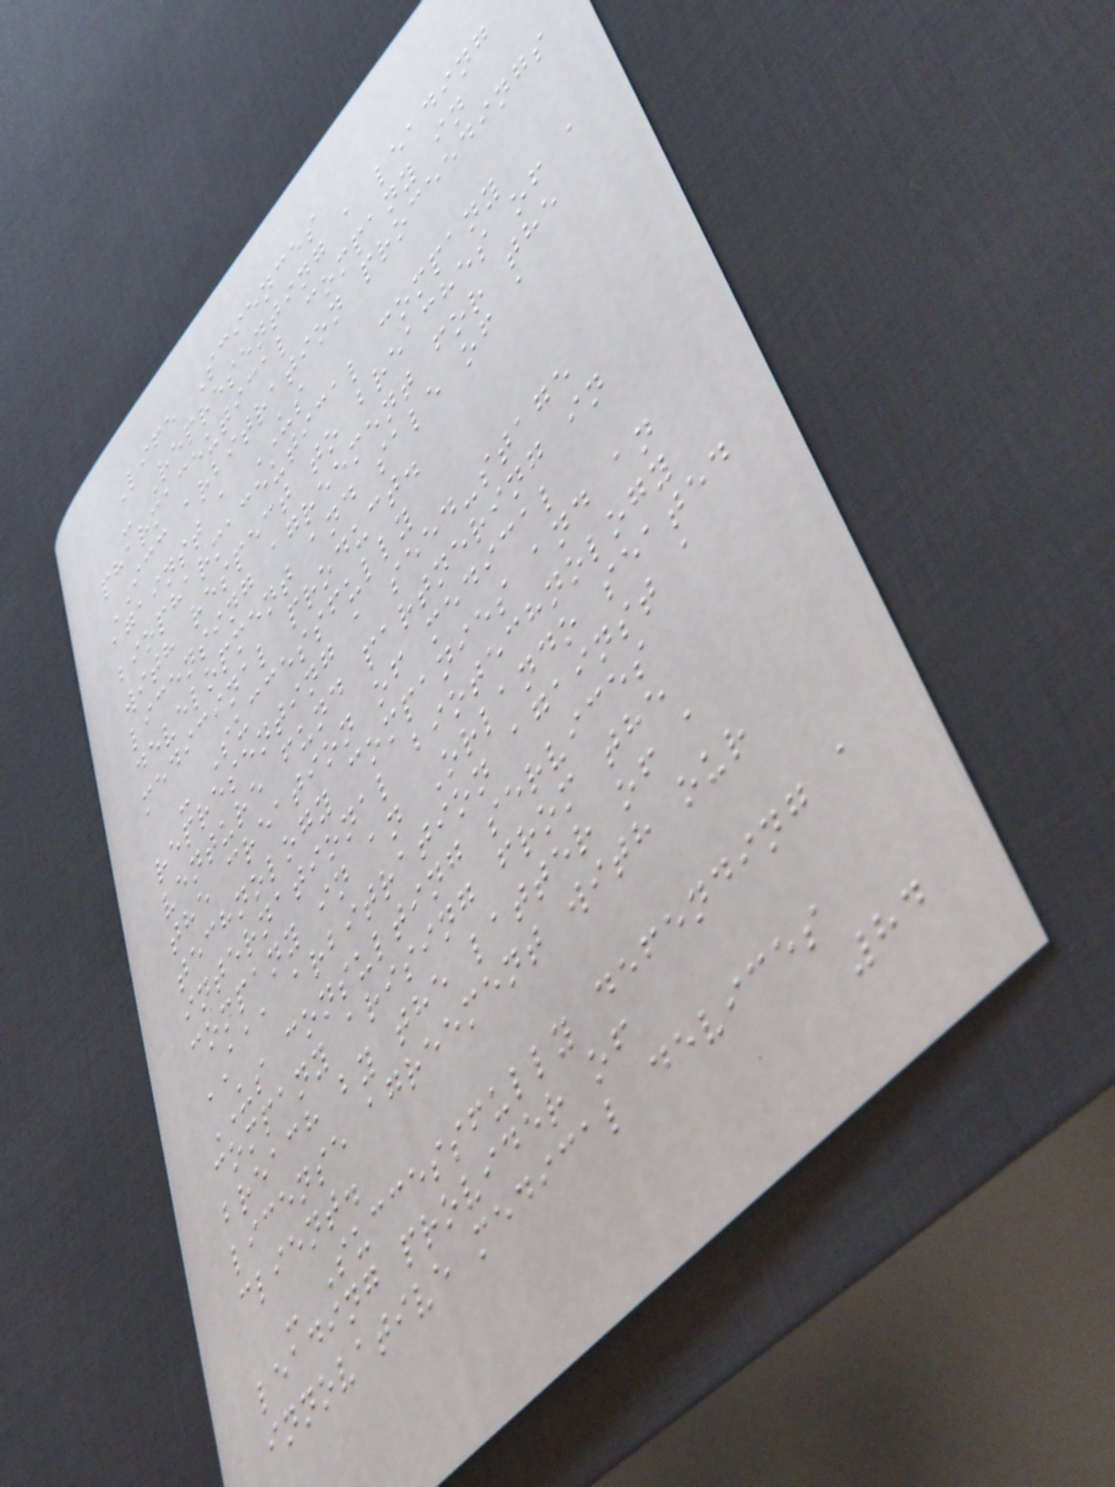Life Sciences
- Representing a leading
pharmaceutical company in
ICC arbitration proceedings
against a US
biopharmaceutical company
with respect to breaches of a
licensing agreement for the
development and sale of a
medicinal product.
- Successfully
representing a seed-stage
venture fund partnering in
the creation of medical
technology companies and an
international biotechnology
company in an Orlando seated
AAA arbitration against a
US consulting services
company arising from the
breach by the latter of a
license agreement with our
client.
- Successfully defending a
leading provider of
innovative medical devices
84
